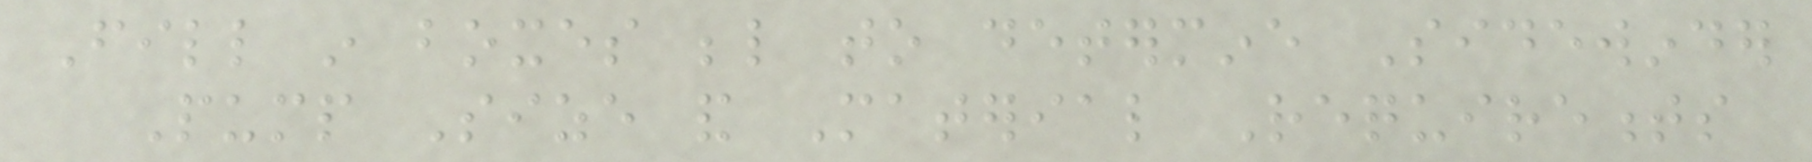Fill in boxes below to determine Sidewinder
Pump Size and Material Requirements
